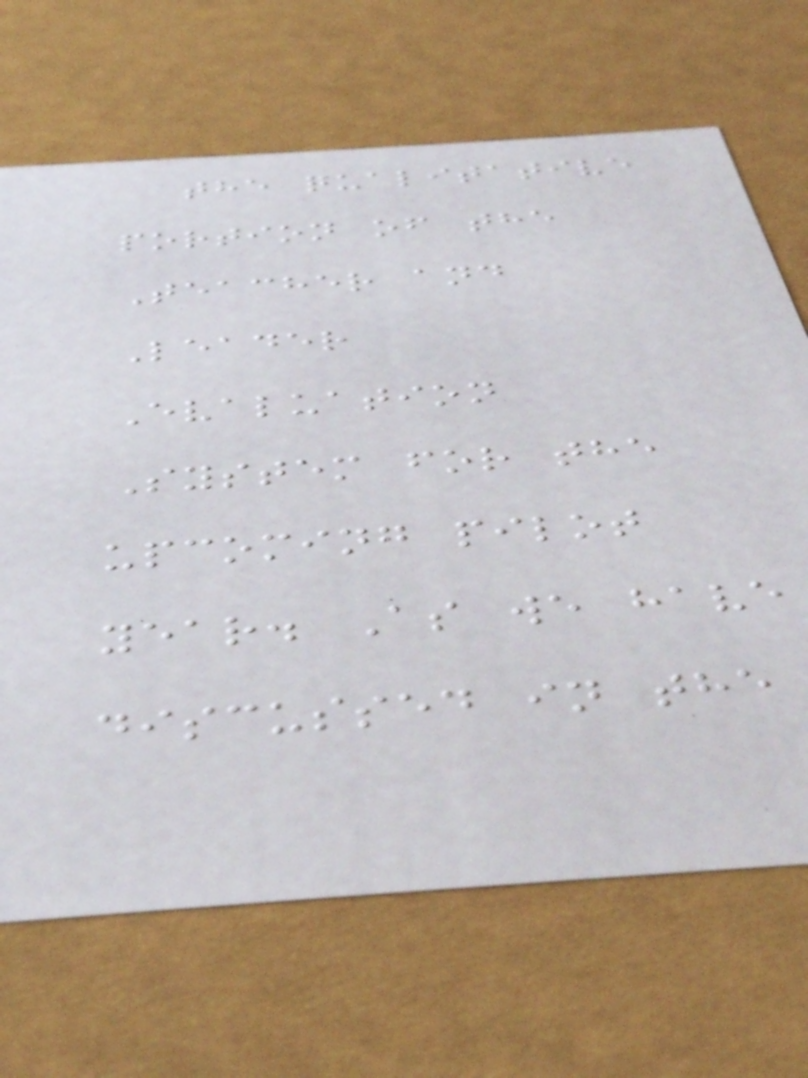the qualitative
portion of the
Teacher and
Leader
Evaluation
System for the
upcoming pilot
year. As we have
discussed in the
